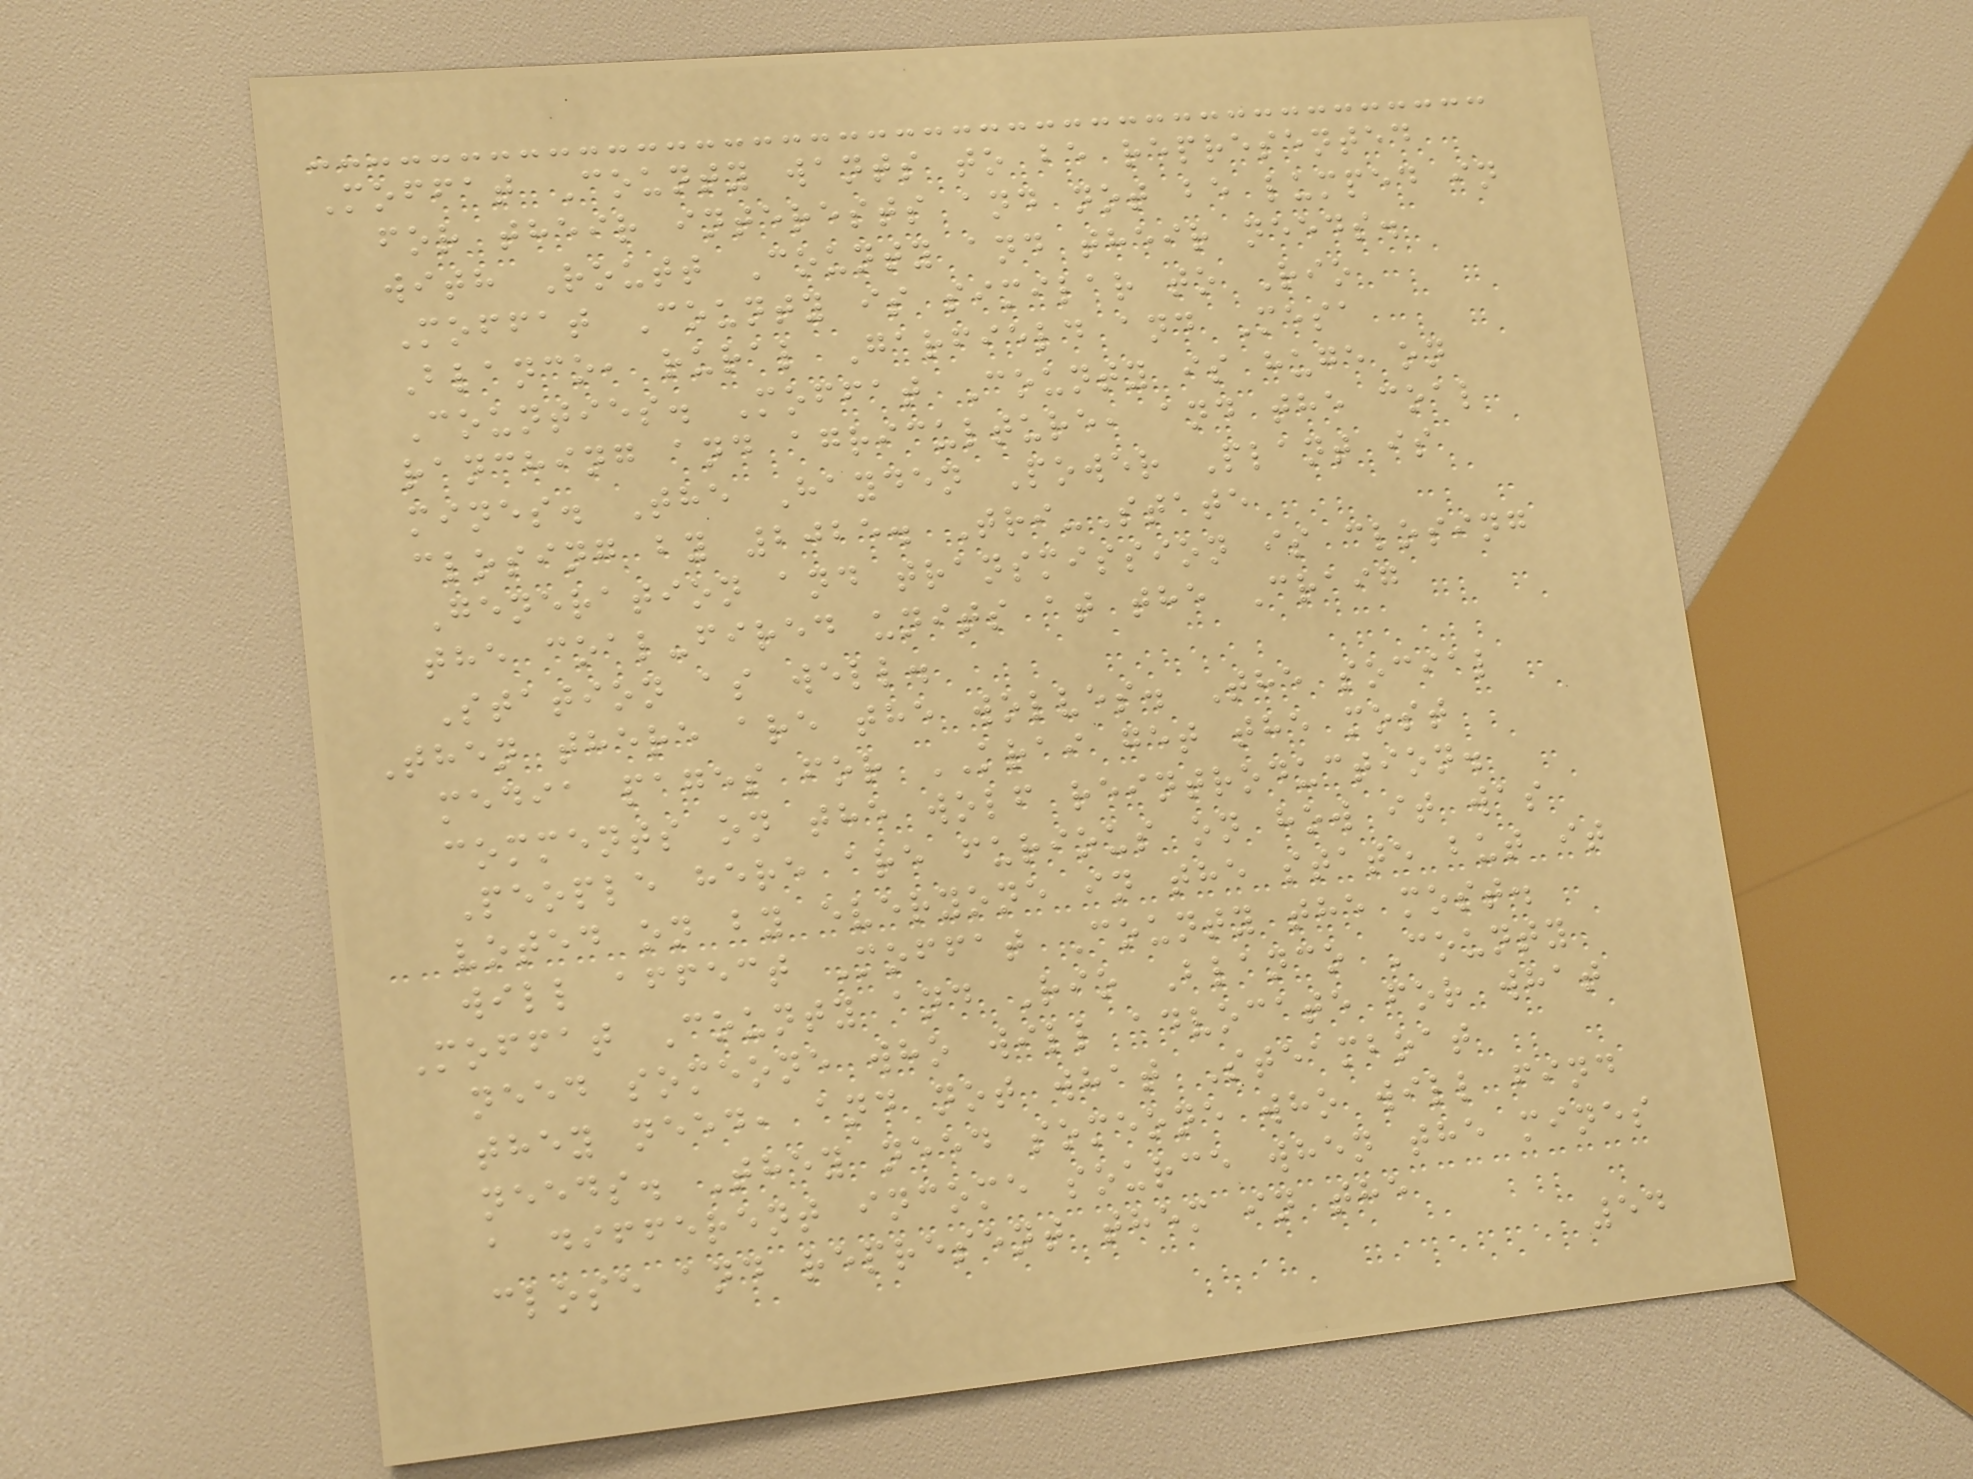Moffat County wants to be represented
for their interests and not be lumped in
with Routt County and their needs.
Moffat County is similar to Rio
Blanco, rural Garfield and Mesa
Counties. Moffat County is huge on
ranching and agriculture, and the coal
mines. The Hayden Power Plant is
closing by 2025. Tri-State
Generation and transmission is closing
the coal-fired units at the Craig
Station as well.
Then there are the wolves. The social
media pages for KRAI get the most
comments on the wolf reintroduction.
People here are furious on how it was
voted on by everyone in the state but it
will affect Moffat County the most.
Moffat County and Rio Blanco County
need someone who will advocate for what
they need, and not what Steamboat
needs. They need someone who will find
a different income source when the mines
close and represent them in the
54
